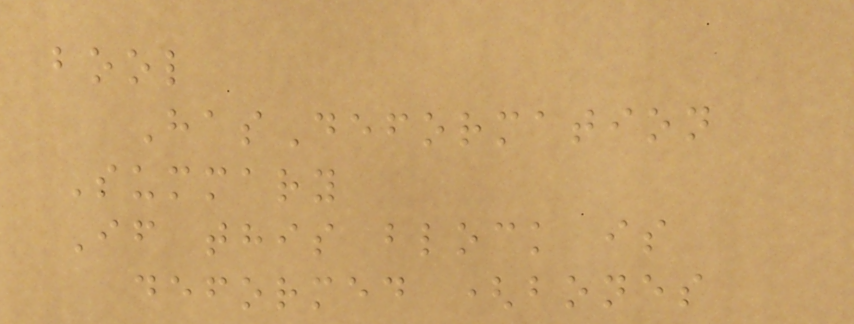bool
HasDeformation
Summary
If this block is
deformed (bones
